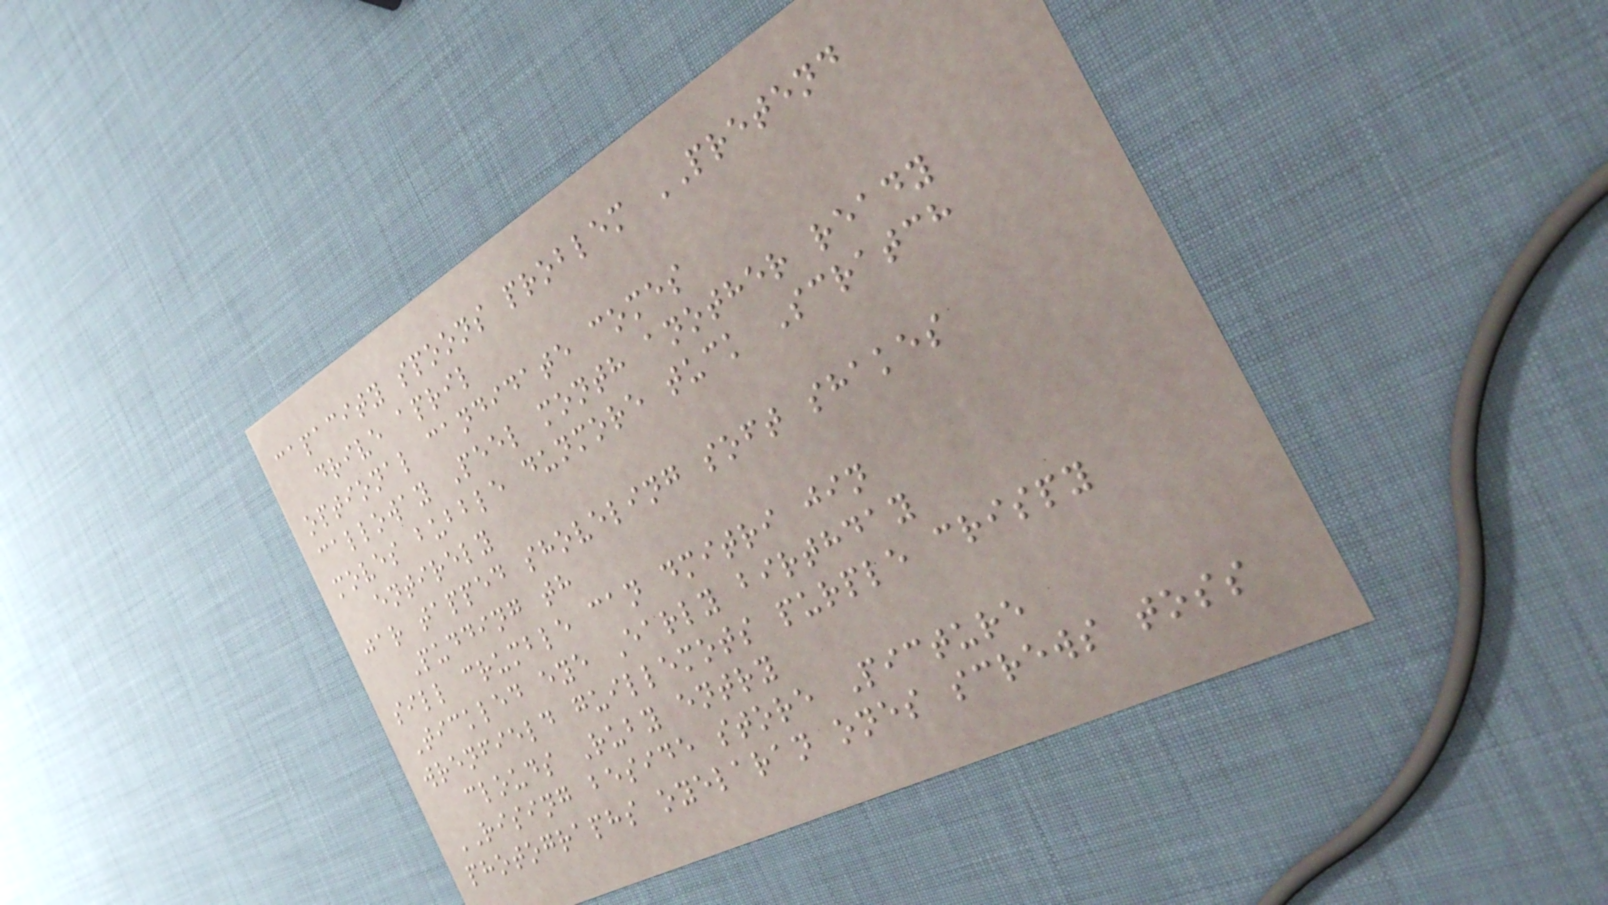capacity spoons problem PRETEND
drive april
optional candidate comes
calloway Peel month another ready
moves bubble dunmore tuck Scratch
entirely
jar tapped shoveling soft shakes
Pudding th
sill crumble can dmitri jin
Tickled eye Early birthday
wrenfield guillemots purple crispy
clouds Ruby entry
RISING beside store Picture
photographs oyelaran ones screws toss
